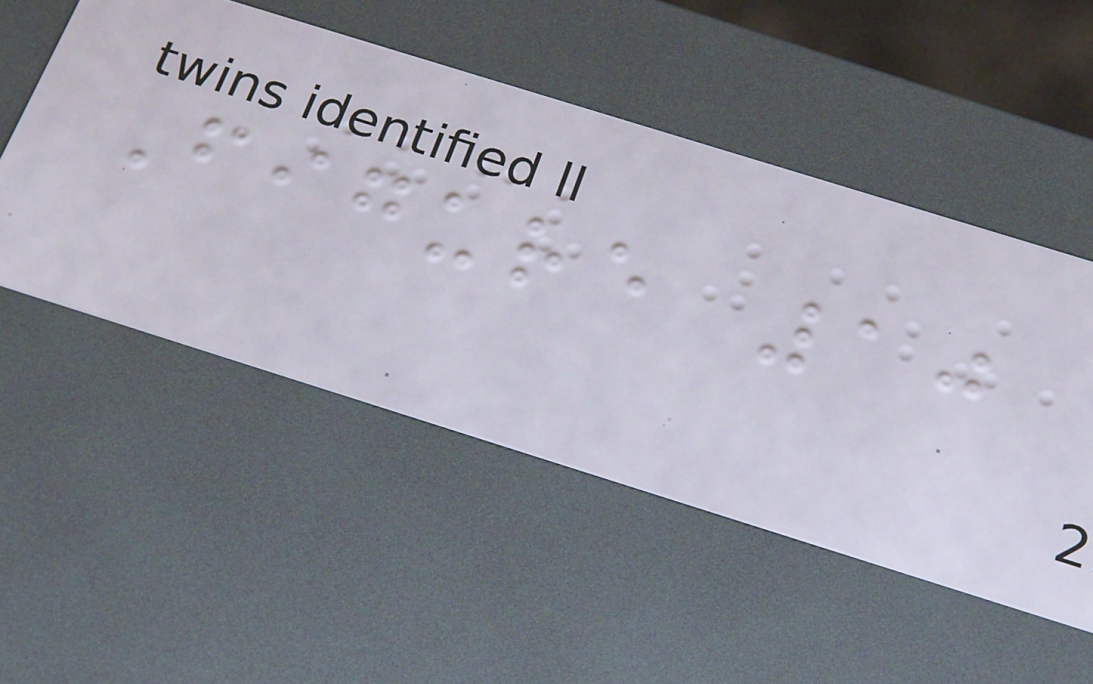Figure 10
